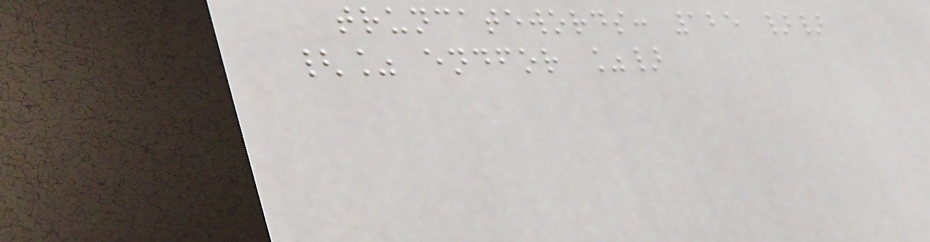truncatewords: 125 }}
{% endfor %}
